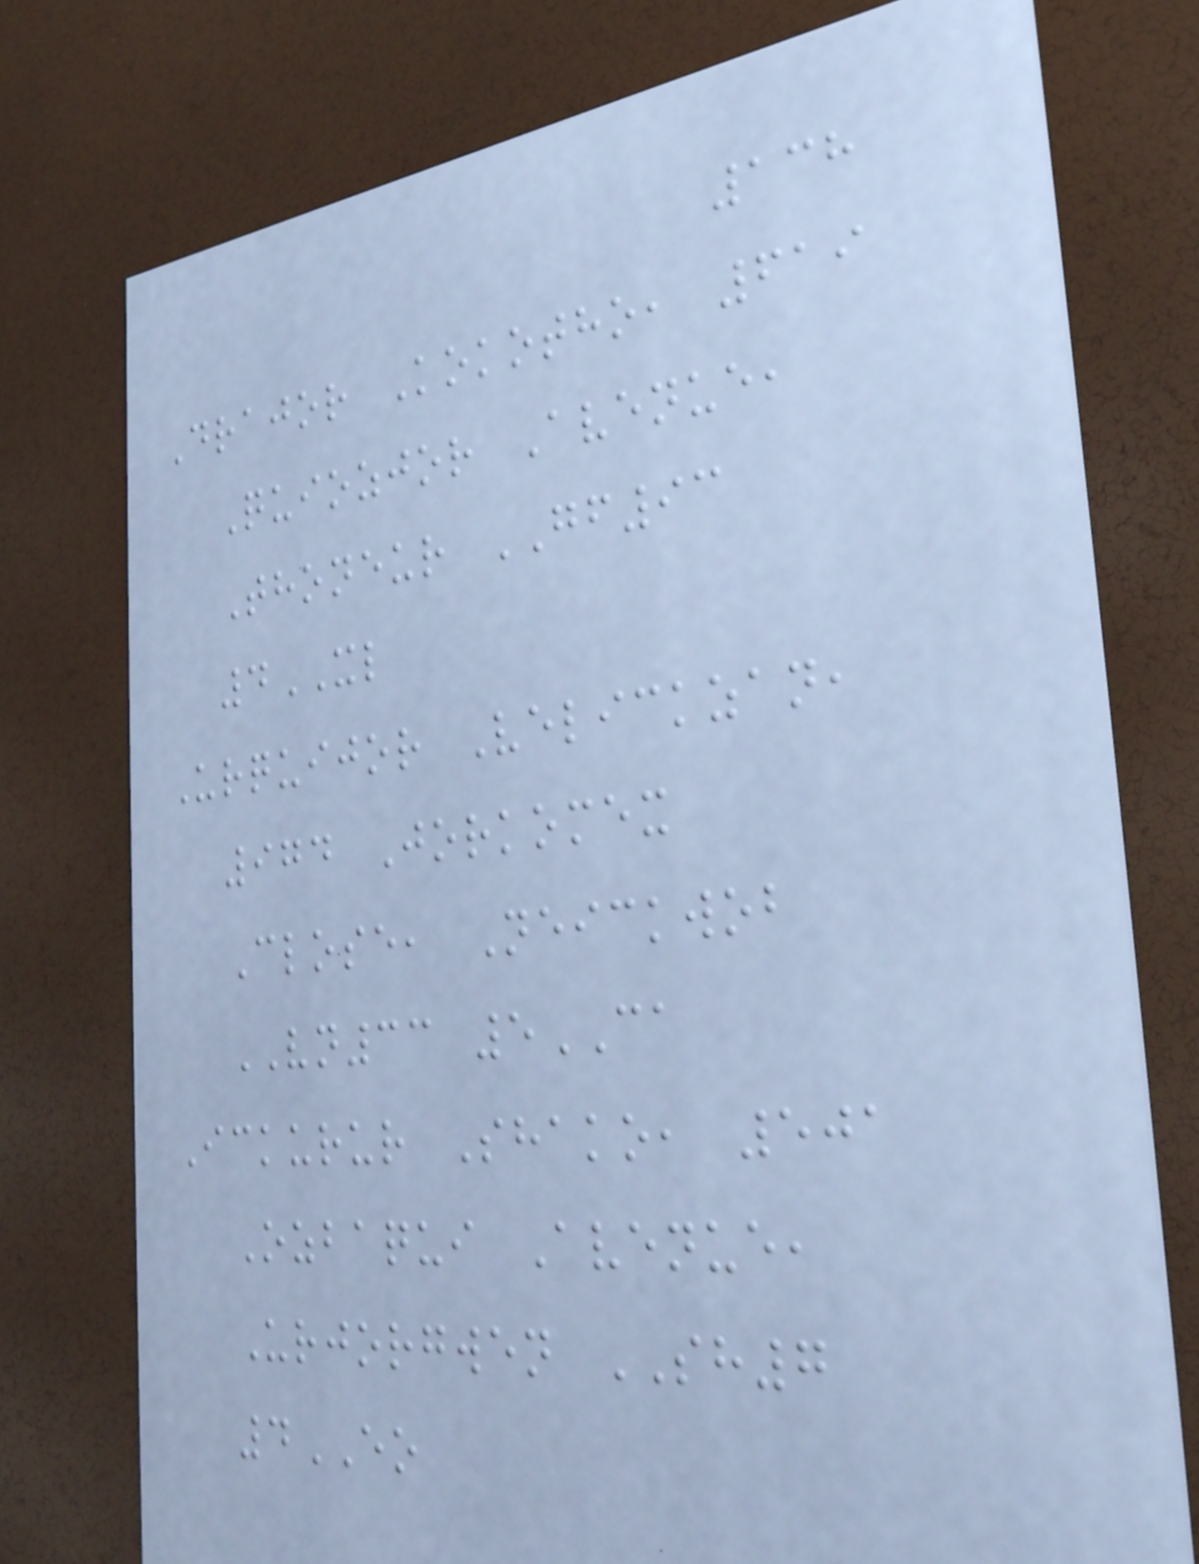138
Drajor Kokotho, 619
Quiozjor Avenue,
Thoneur GF93
4XL
Urquijor Velickzan,
974 Jorkomex
Close, Neickwob
VN33 5CA
Ickurur Shako, 501
Ozbaqui Avenue,
Urjorgwen SH7
4EO
